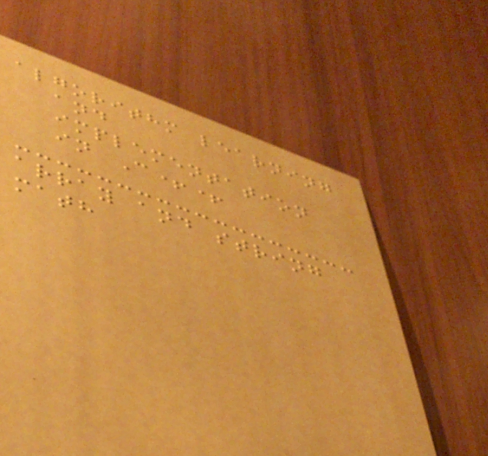algorithm learning
and
implementation
in C++
array and string
math
